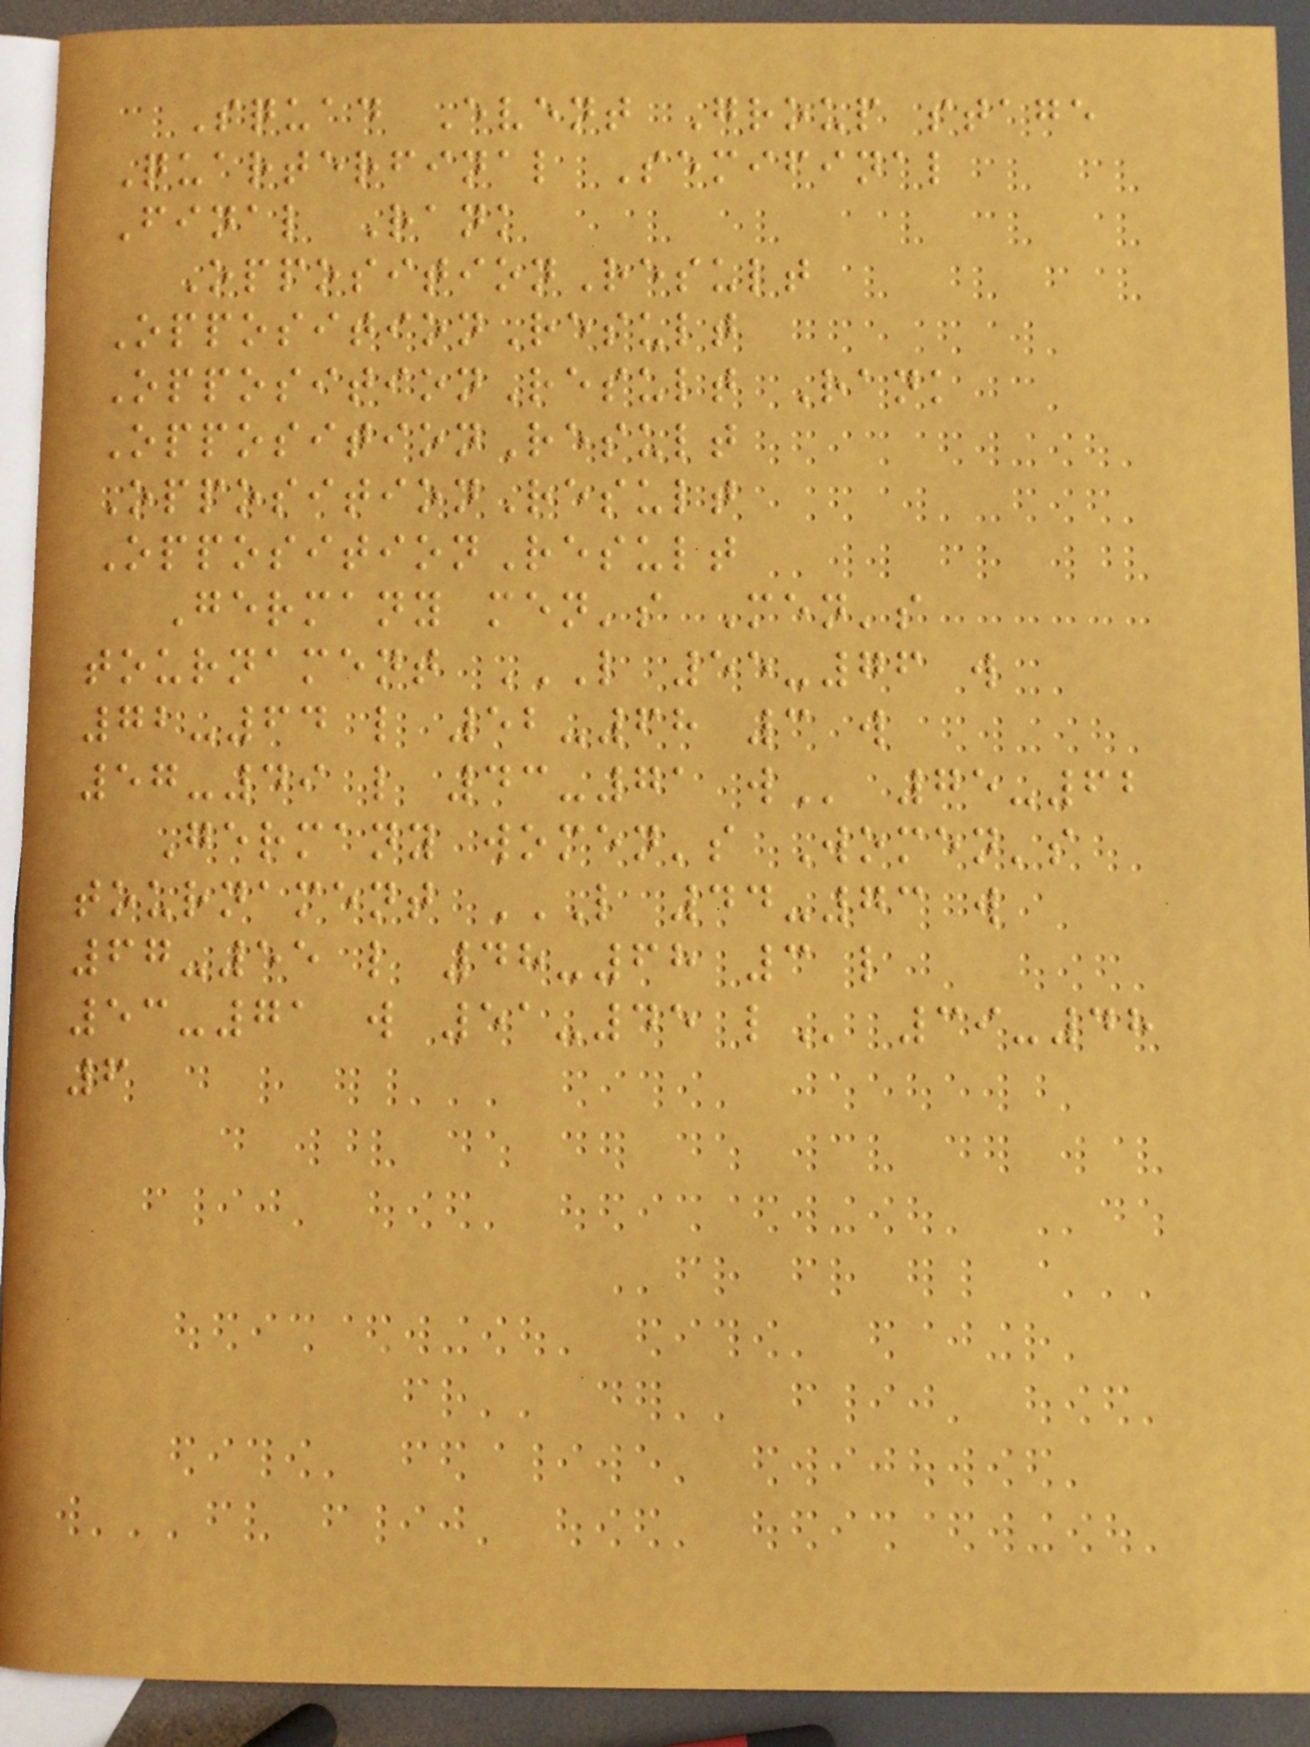Squad Event Group stage
Quarterfinal Semifinal
Final Rank
OppositionResult
OppositionResult
OppositionResult Rank
OppositionResult
OppositionResult
OppositionResult
Germany men's Men's
tournament L 55-76 W
72-64 L 52-68 3 W
57-49 L 43-71 W 75-62
Germany women's Women's
tournament L 44-73 W
67-55 L 48-68 3 L
53-71 W 51-45 L 39-48
6
